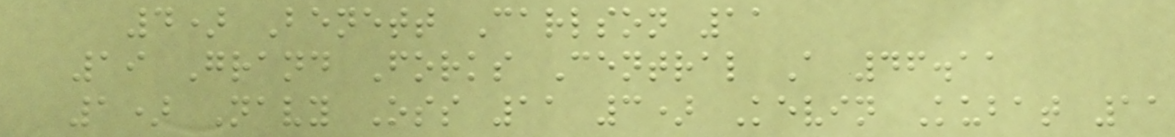4) Benett Carlson 11
19 Grand Forks Central A 46.11
1) Navy Oss 11 3) Kevin Kubat 11
